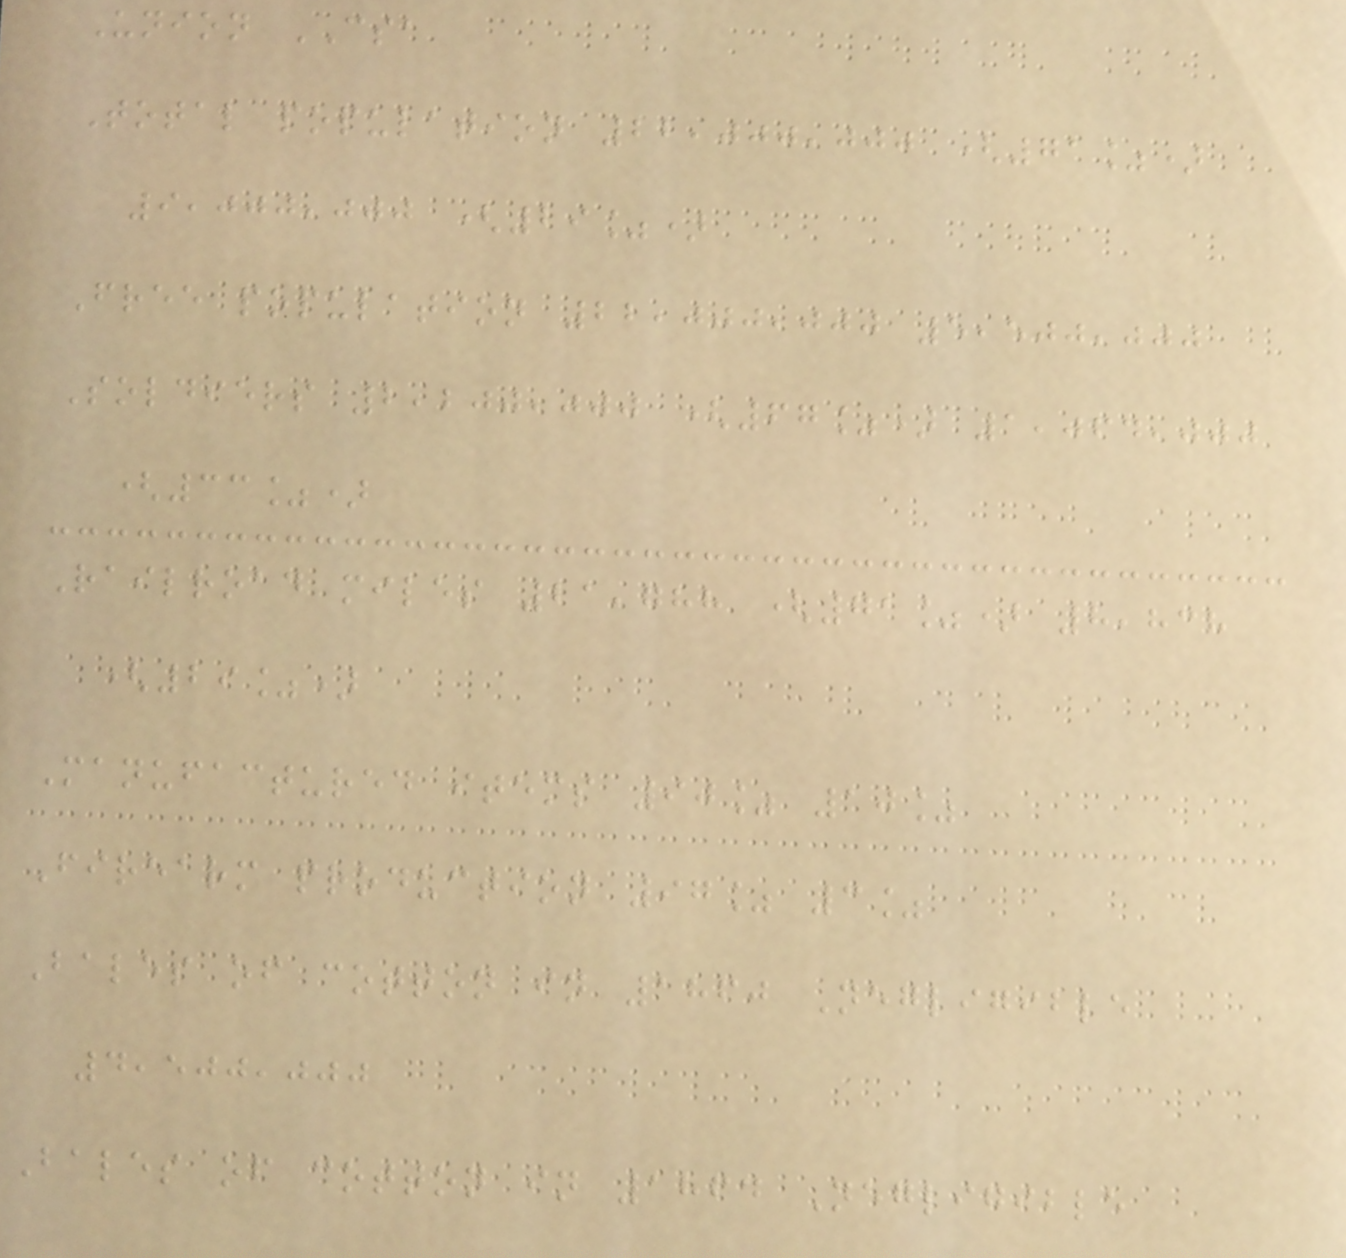Union CSA
Total population 22,000,000 (71%)
9,000,000 (29%)
Free population 22,000,000 5,500,000
Soldiers 2,200,000 (67%) 1,064,000
(33%)
Railroad miles 21,788 (71%) 8,838
(29%)
Manufactured items 90% 10%
Firearm production 97% 3%
Bales of cotton in 1860 Negligible
4,500,000
Bales of cotton in 1864 Negligible
